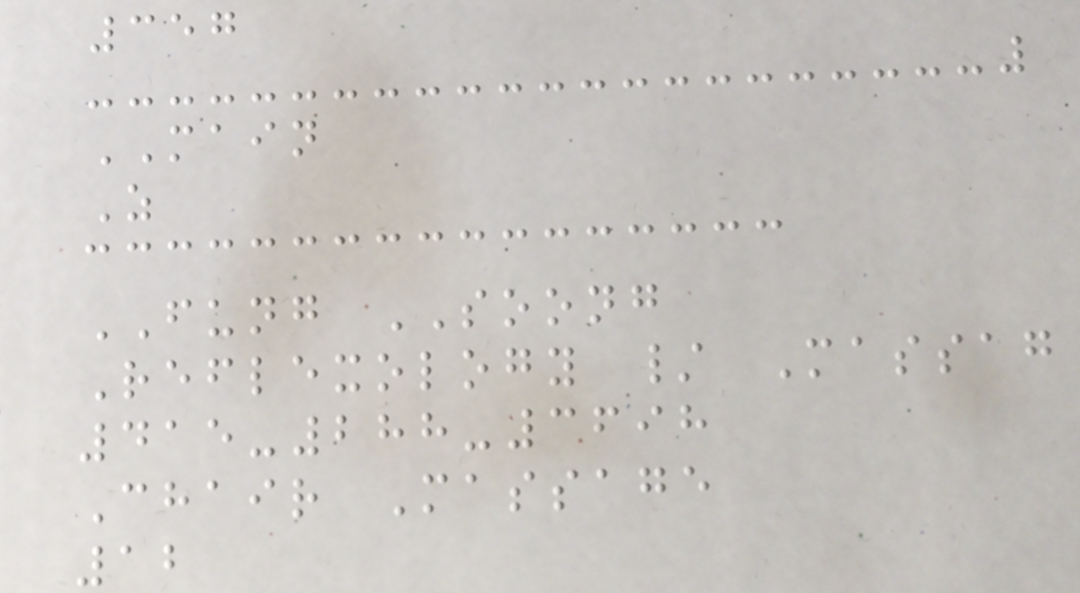357
MAIN
Z
FUNG SOONG
Reflexology / Massag
415-288-3698
Chair Massage
12
